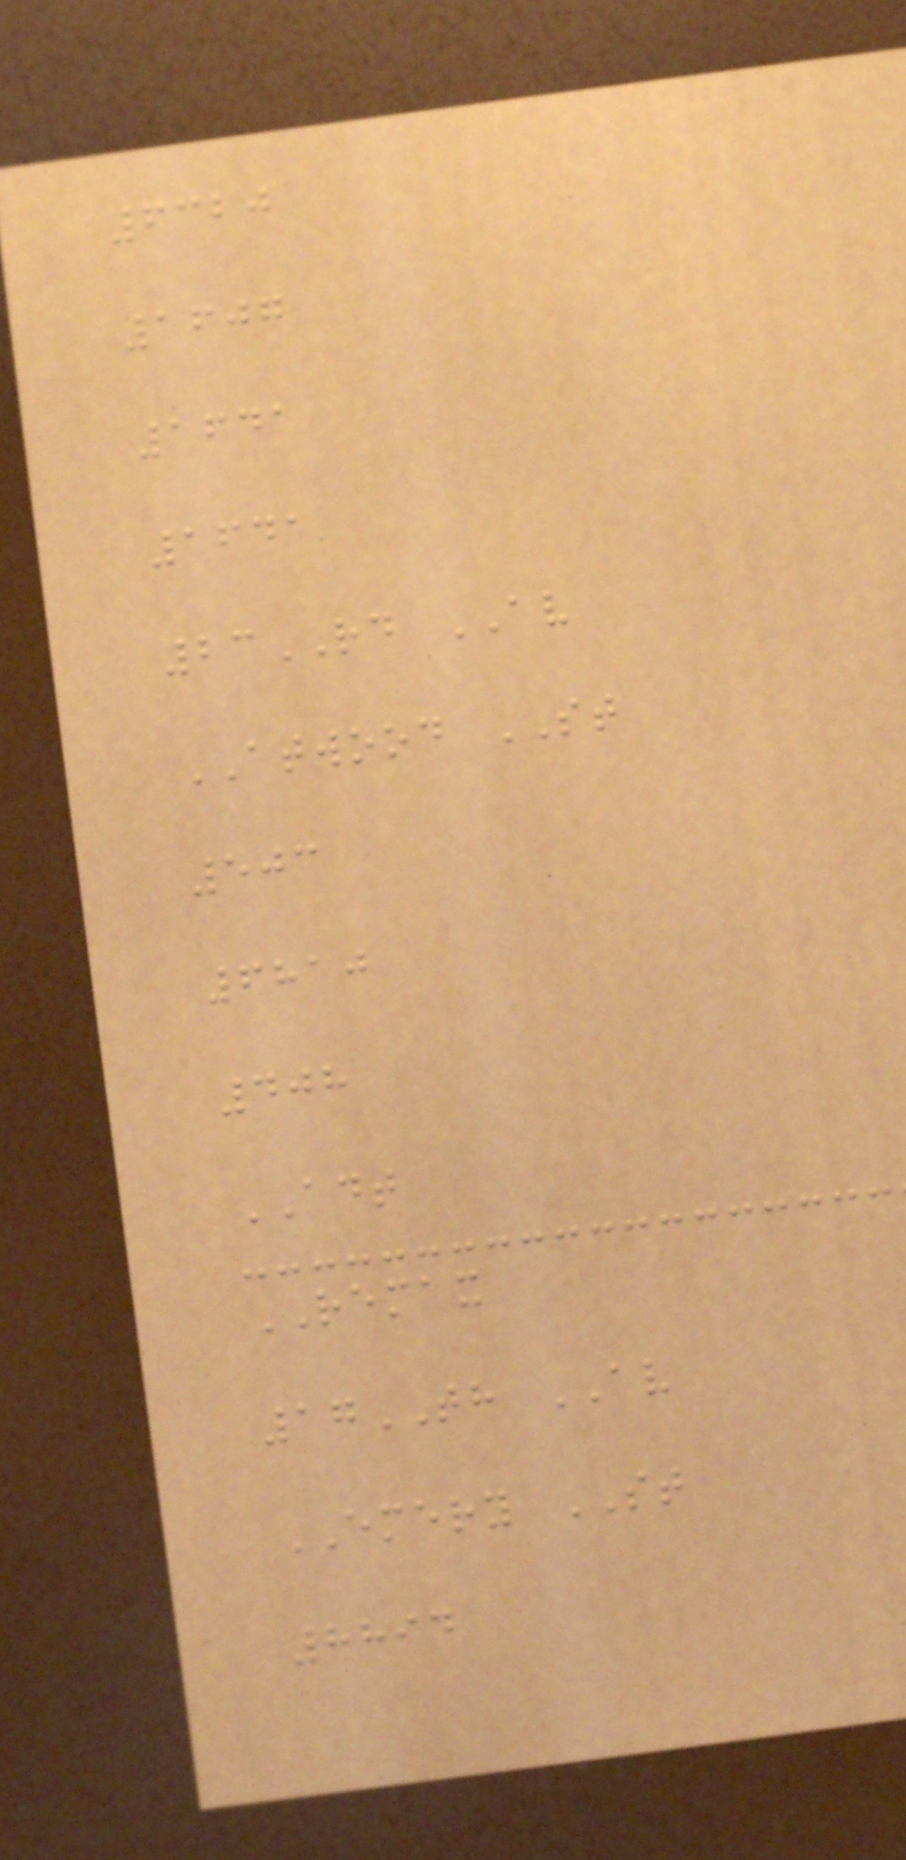6320
1607
1641
1641
23RD AV
ATWOOD ST
503
6810
408
ADT
REMAX
17TH AV
EMERY ST
8894
